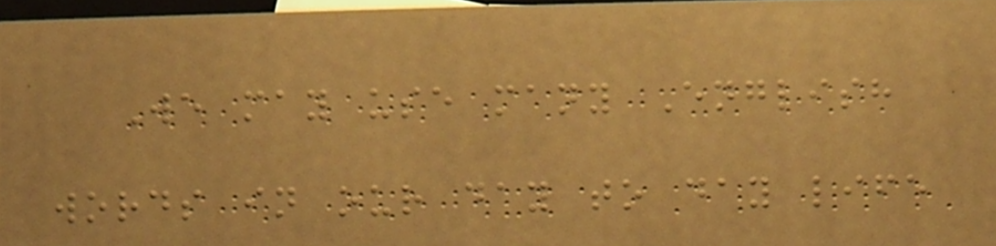We may use many English
words in our day to day life
